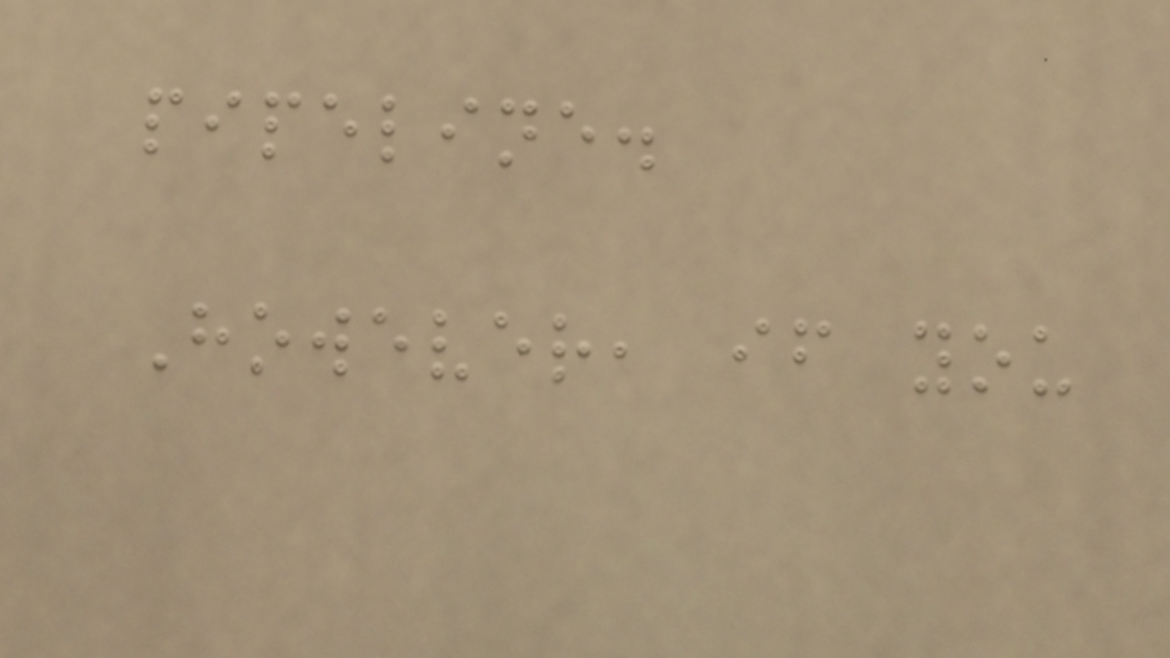pipeline.
However, if you
